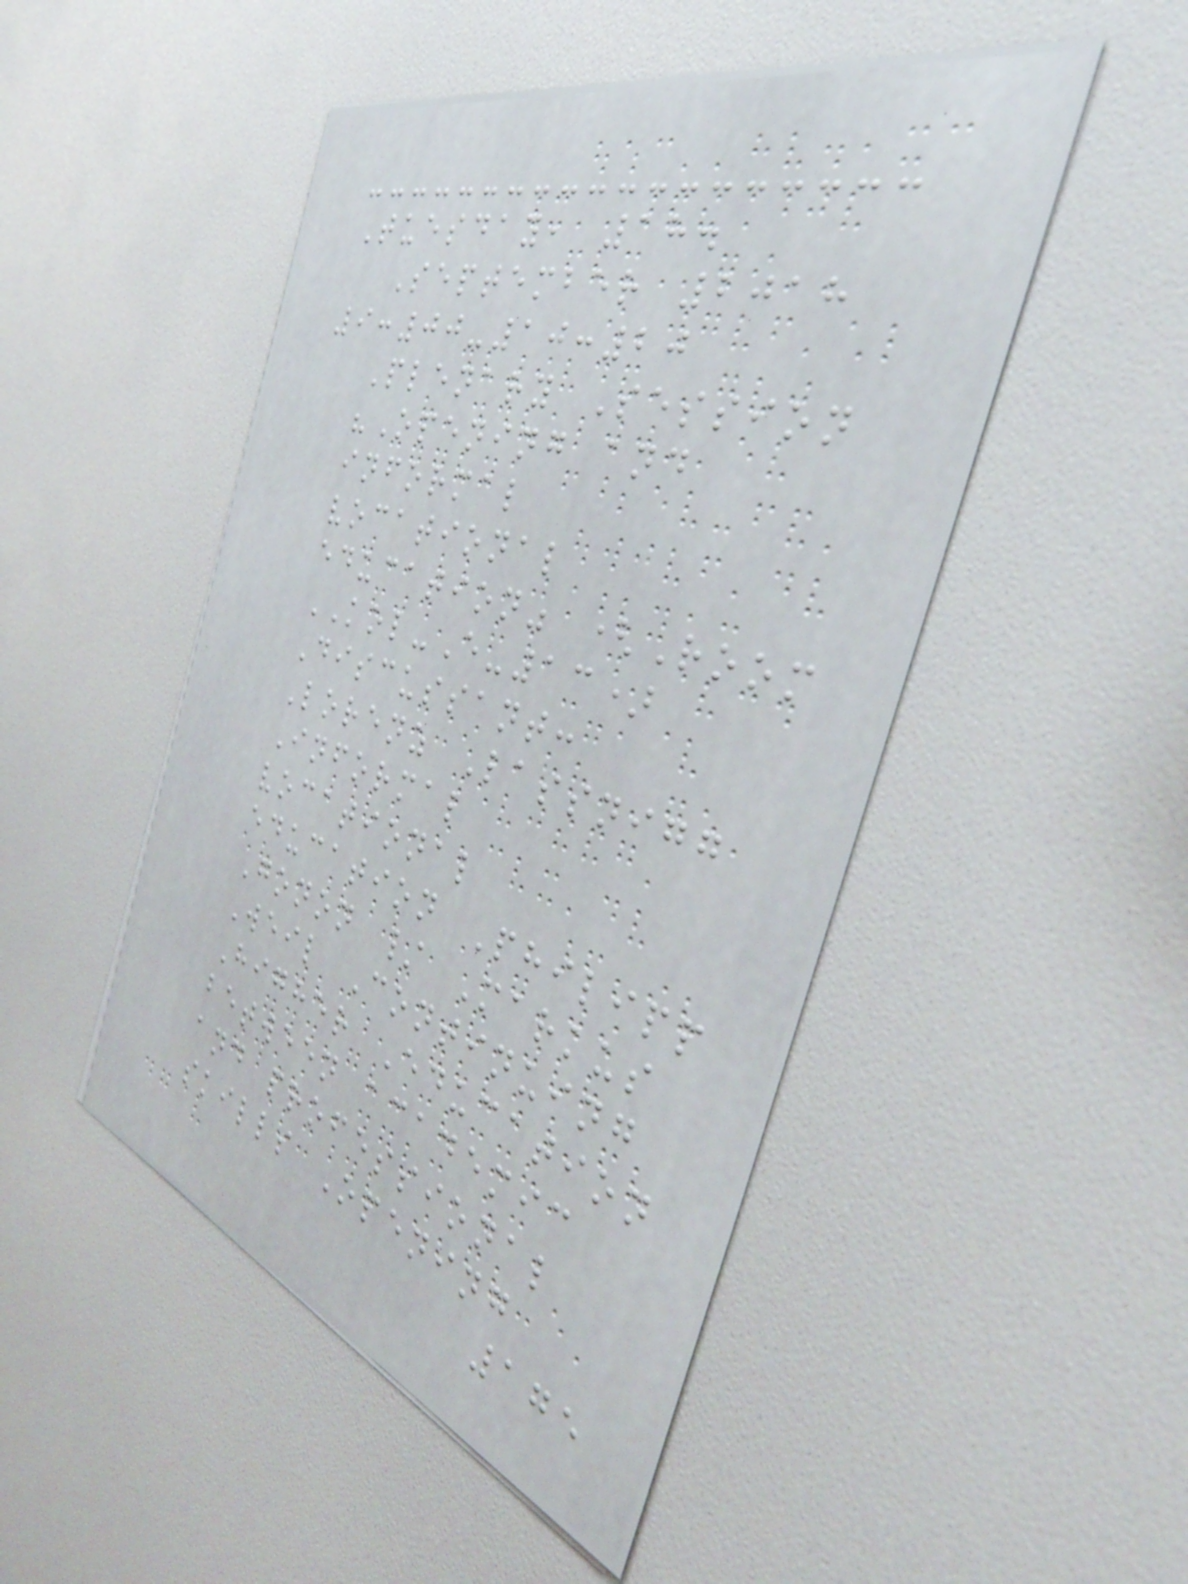Tuesday, 18.
September 2018
9:00-10:20
Plenary Session
"Opening and
informal
vocational
education" (Room
KOL-E-13)
Discussant:
Lorenz Lassnigg
Informal
vocational
education Philipp
Gonon / Markus
Weil Continuing
Higher Education
between academic
and professional
skills Opening
175
